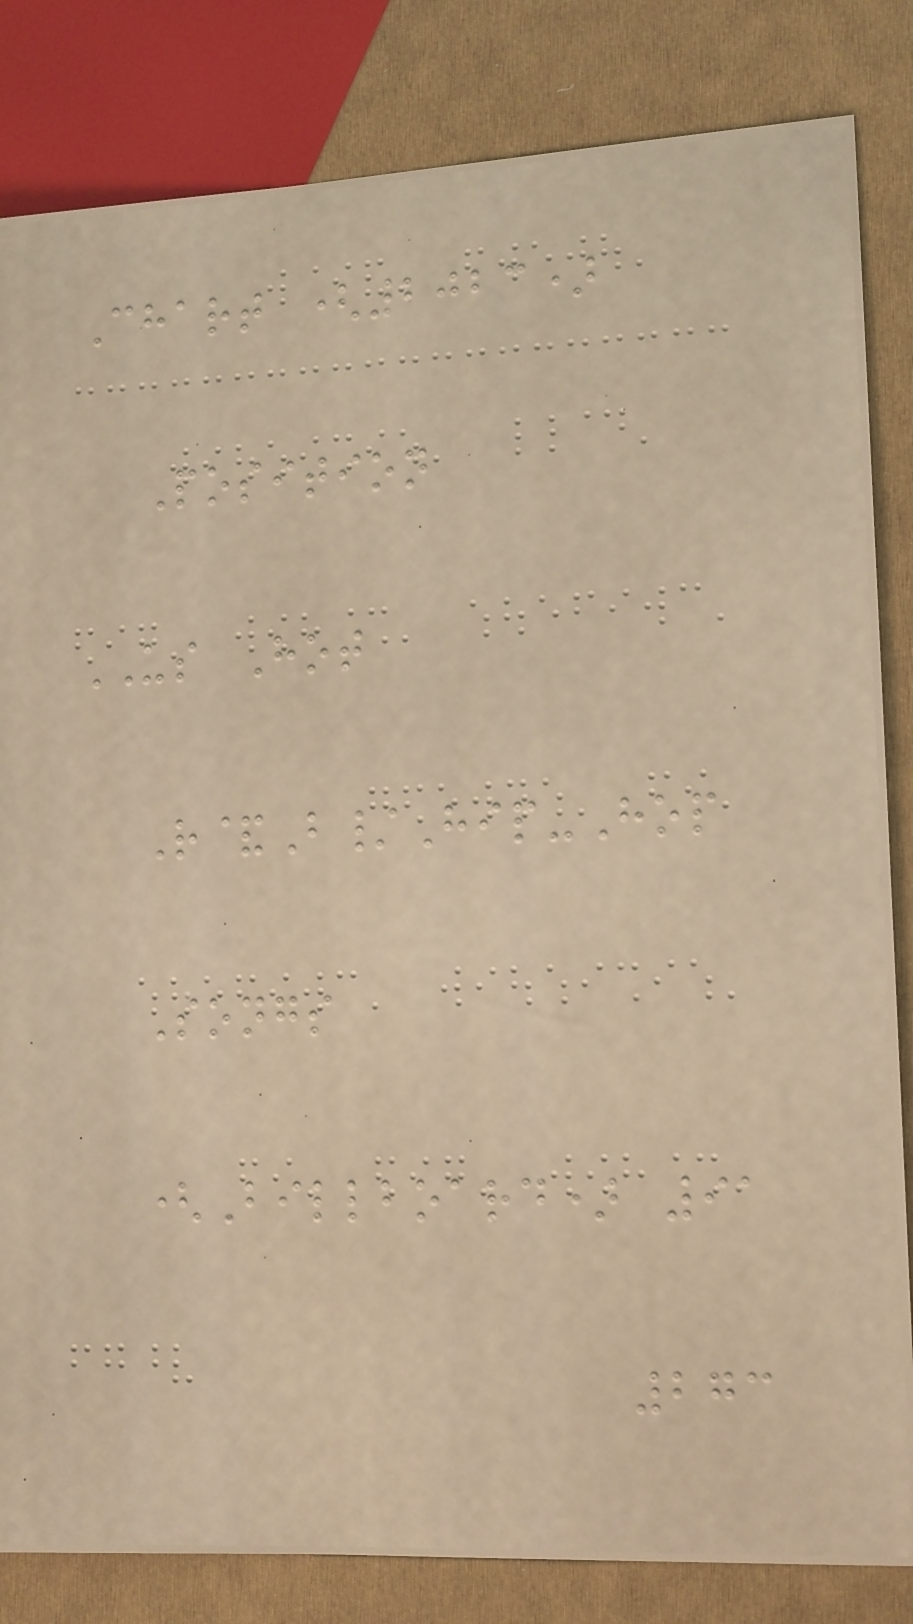Chart (2023)
Position
US Hot
R&B/Hip-Hop
Songs
(Billboard) 91
273
